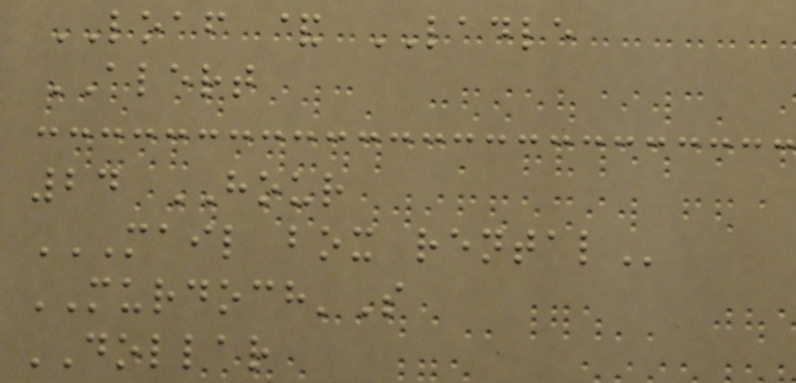LOAF & LADLE
ALERT
24 HOUR
MAIL BOX RENTAL
MURDOCH'S
DOLLAR
